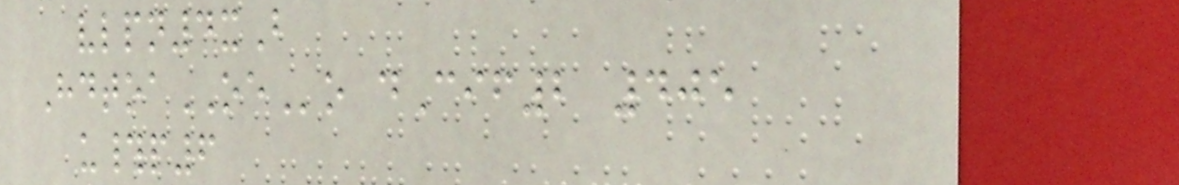vlpn4xB
HdtoaOEo dCif2 405
u#p6
